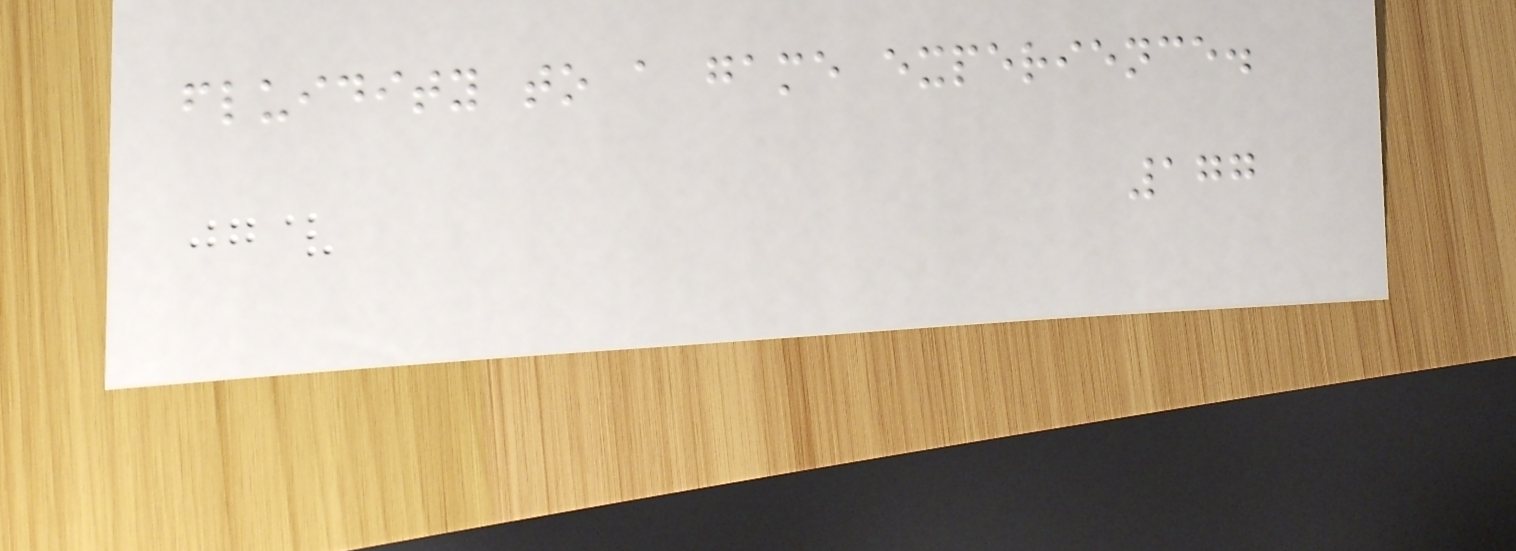fluidity to a game experience.
177
